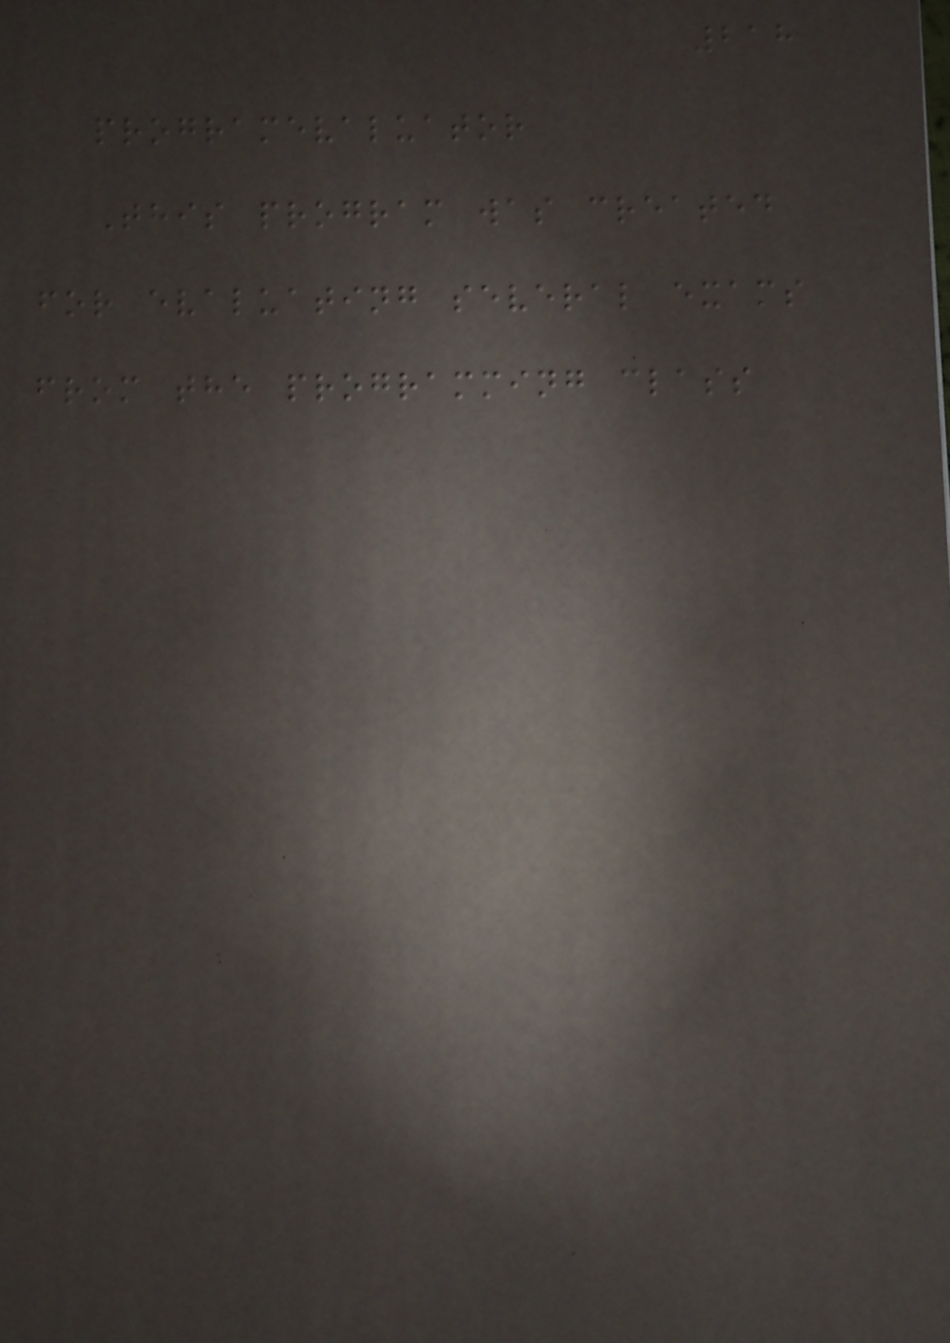218
programevaluator
This program was created
for evaluating several exams
from the programming class
